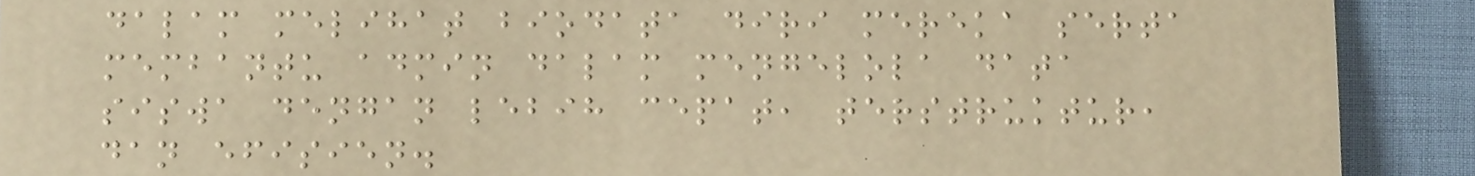dalam melihat biodata diri mereka serta
membantu admin dalam mengelola data
siswa dengan lebih cepat, terstruktur,
dan efisien.
